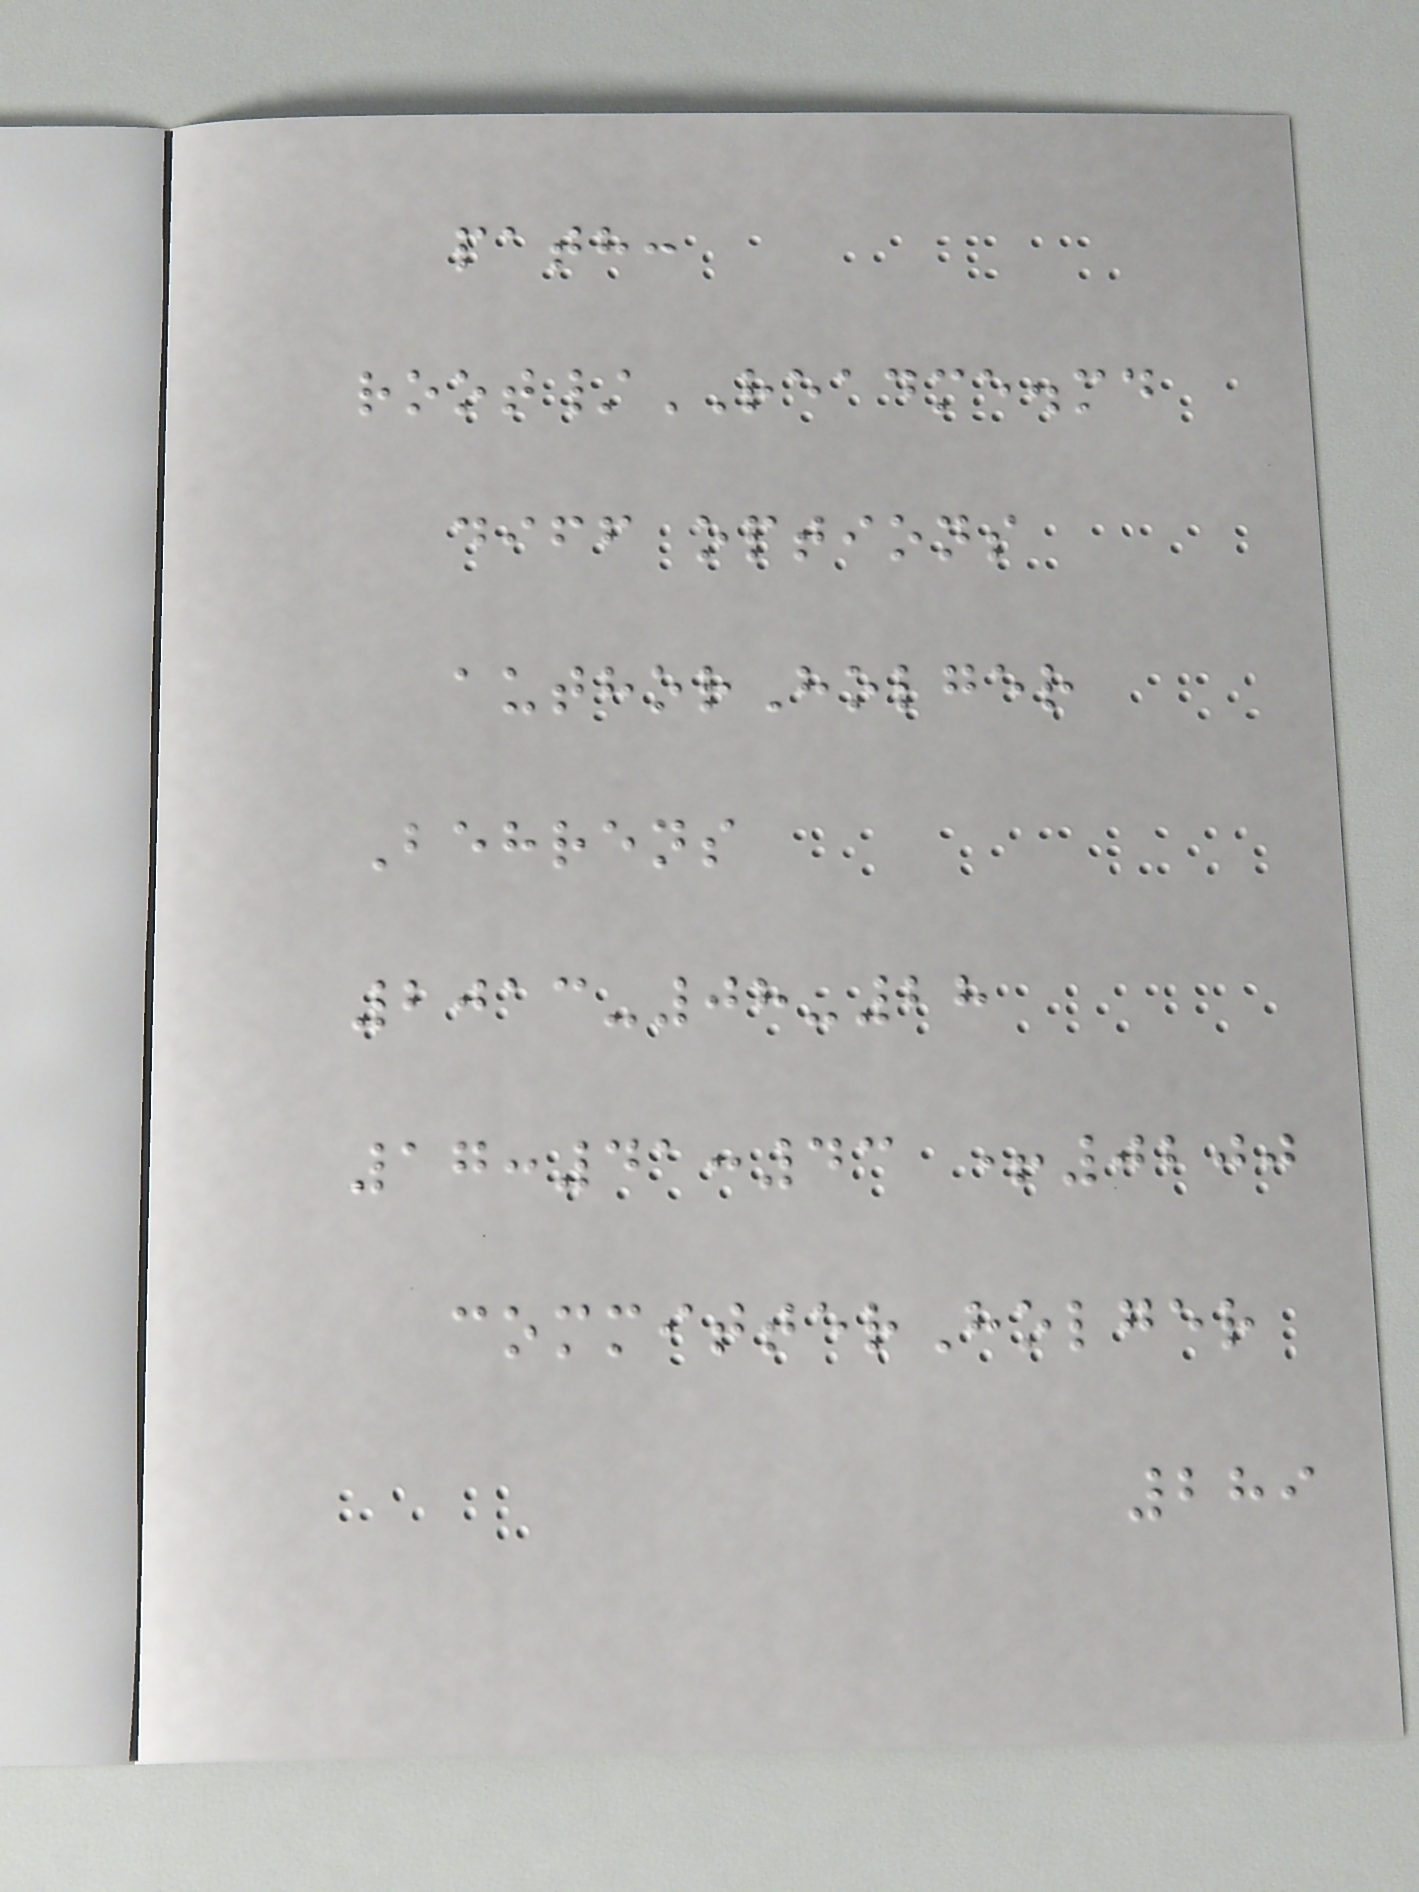path:
root/README.md
diff options
authorHolger
Behrens
2013-08-28
17:41:43 +0200
committerHolger
289
